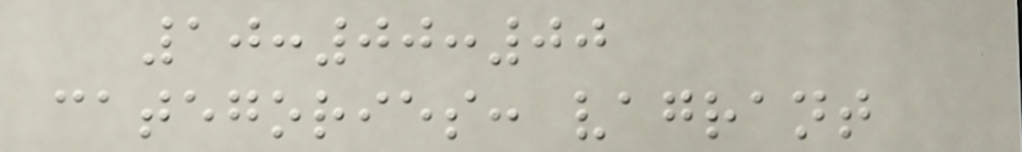10:00:00
categories: vagrant
